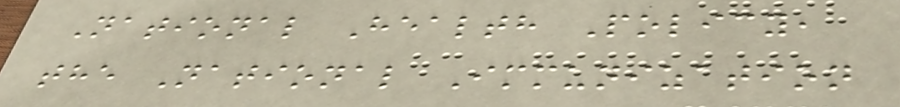National Health Policy,
the National Immunization
